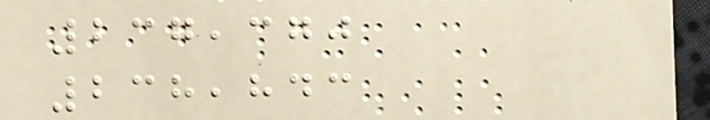237,370
238,843
